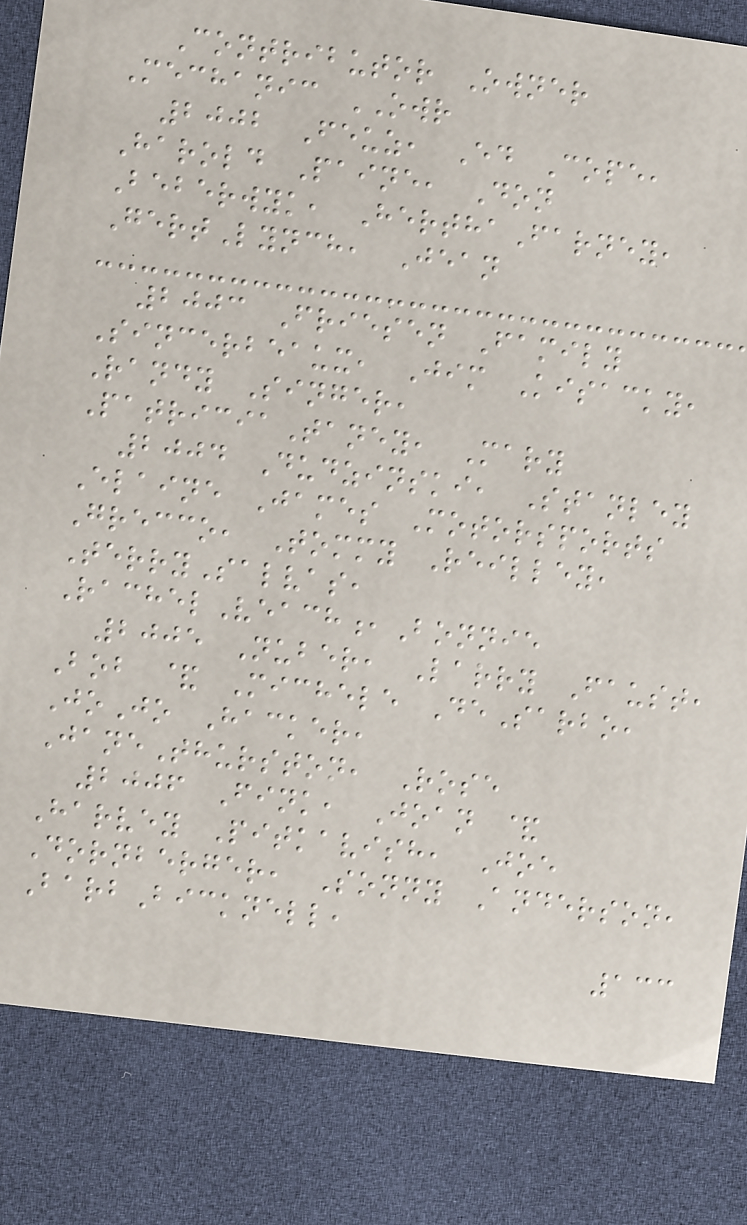Contributor Owner
Mechanic OWR
2002 Feuz, Ed Cope,
Harold Paine, Don
Beberwyk, HerthaFarney,
GertLynch, Jean
2003 Friesen Family
Sincerbeaux, Jim Kisacky,
Randy Singer,
PatriciaTaney, Mary
2004 Dudzinski, Stanley
Elaine James Motorsports
Grecco, Tommy Reilley,
TerrySalvas,
RachelVeach,Bonnie
2005 Nuber, Larry Faust,
Bob & Michele DeSarbo,
JoJo Hacker,
JaneThurston, Rose
2006 Fink, Joan &
Harvey Pitkavish, Joe
Dornberger, Sonny Anderson,
BarbBicknell,
133
